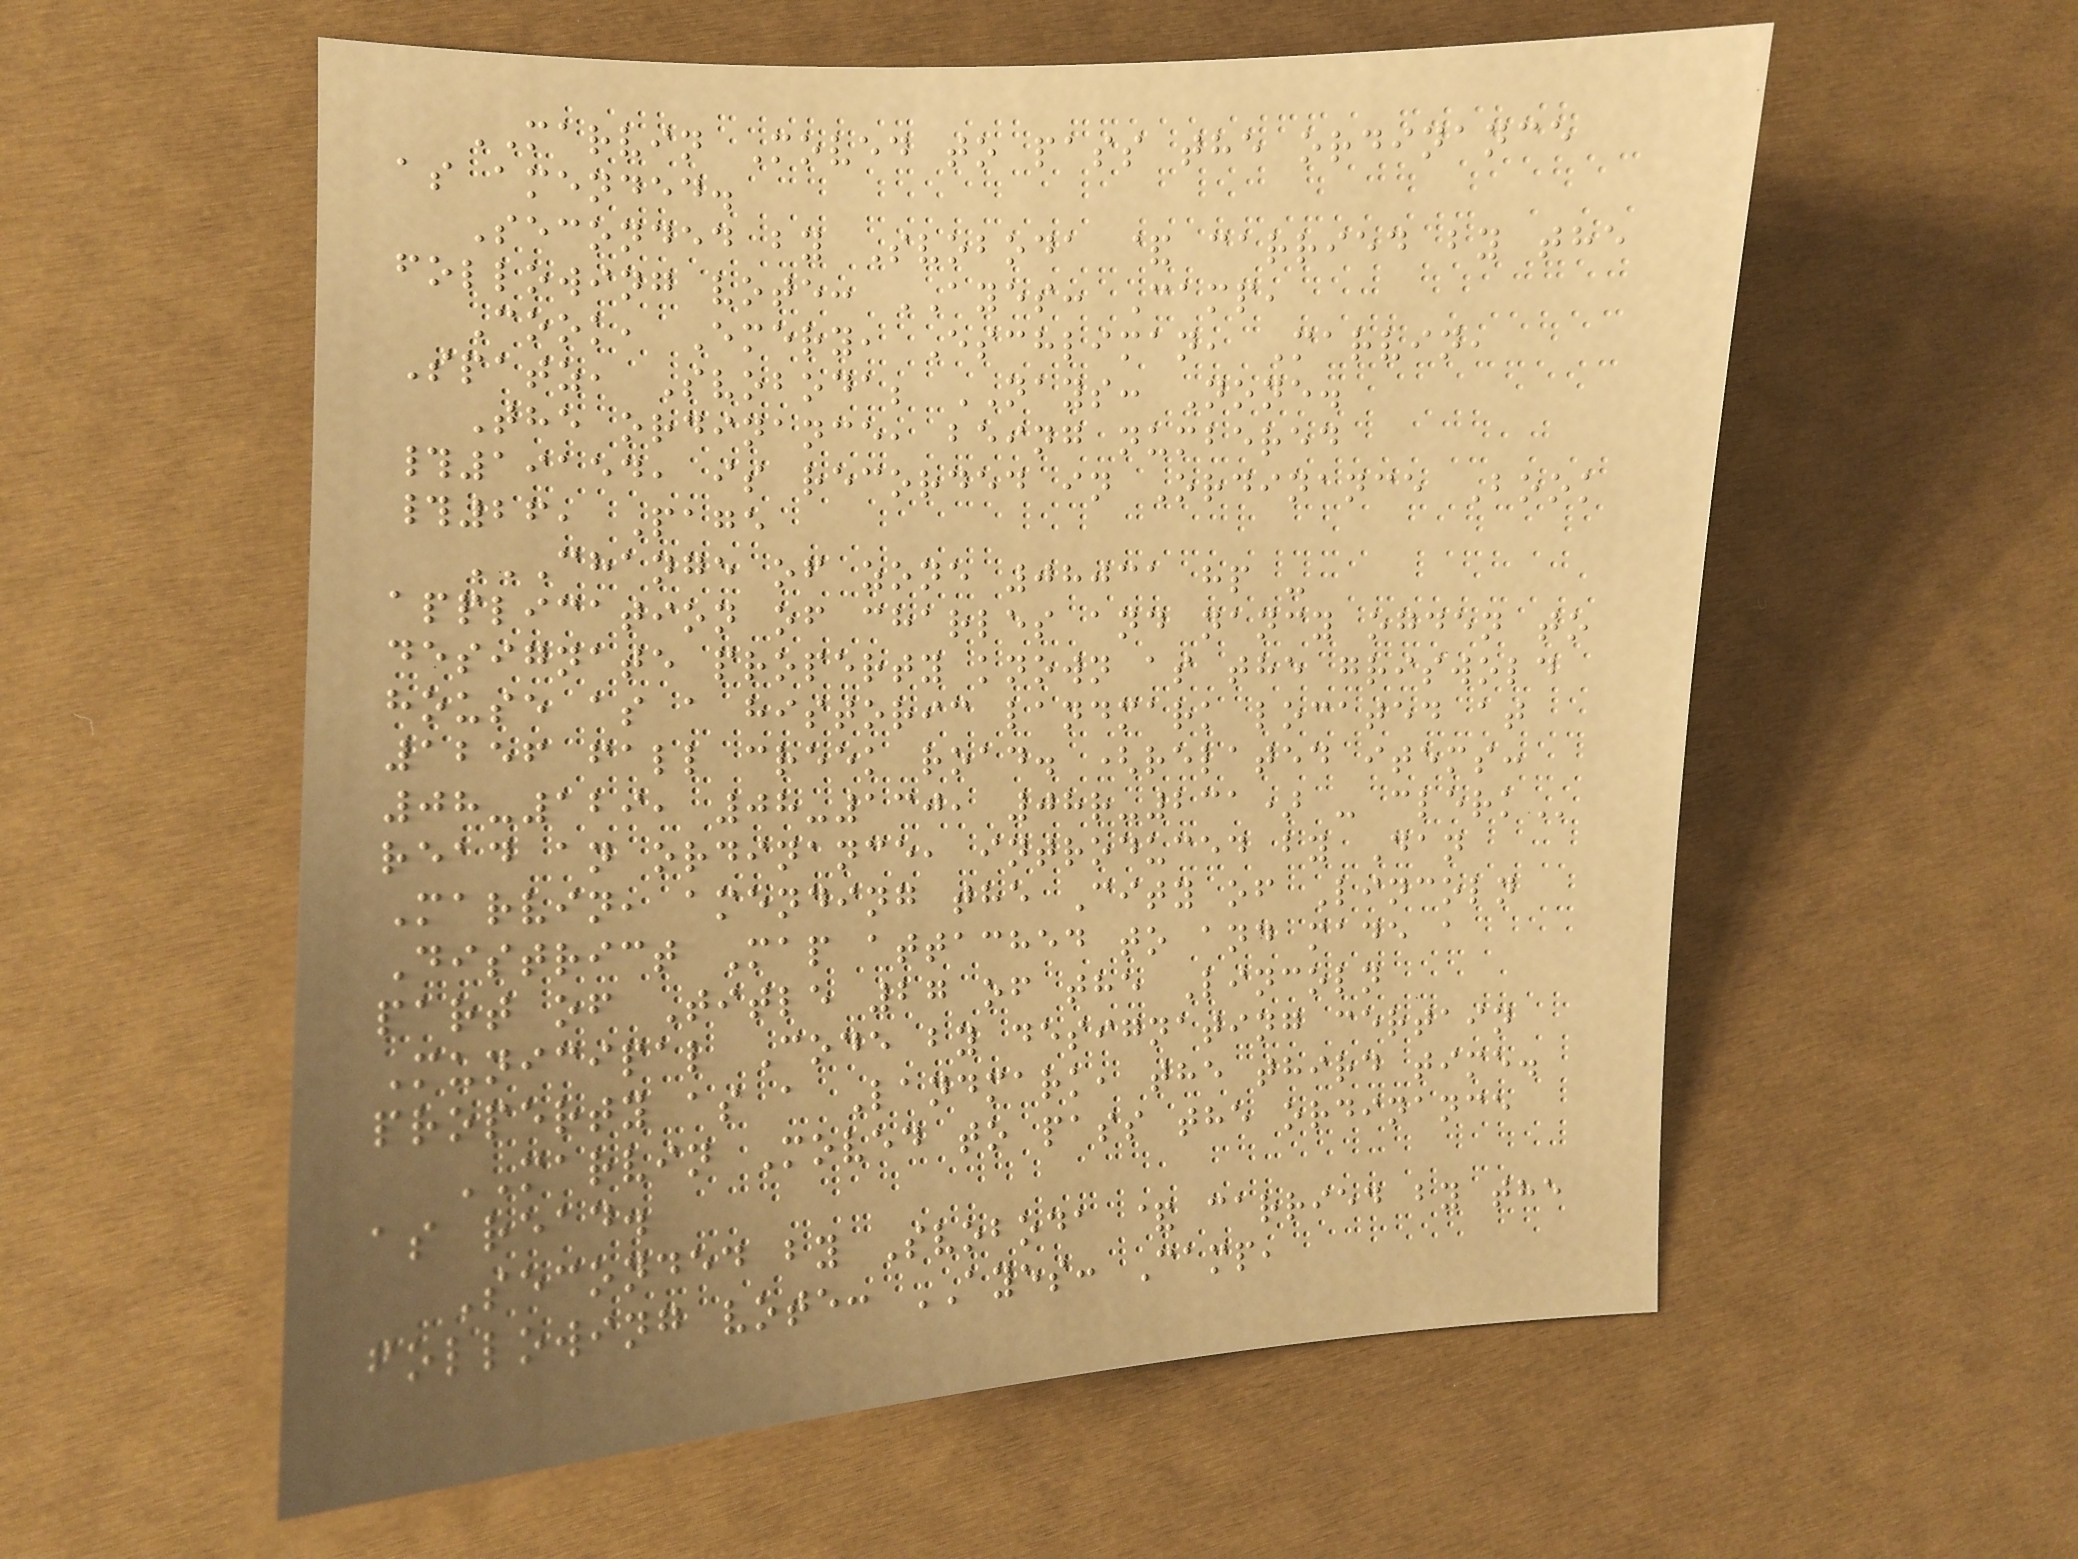MARVIN Moved to pass the ordinance
as amended.
Seconded by Svoboda & carried by the
following vote: AYES: Camp,
Cook, Emery, Eschliman, Marvin,
Spatz, Svoboda; NAYS: None.
The ordinance, being numbered
#19154, is recorded in Ordinance Book
#26, Page
CHANGE OF ZONE 08031 HP -
APPLICATION OF CHARLES AND NANCY OGDEN TO
DESIGNATE PROPERTY KNOWN AS THE GRISWOLD
HOUSE AS A HISTORIC LANDMARK LOCATED AT
1256 FALL CREEK ROAD. (RELATED ITEMS:
08-129, 08-130, 08R-231) - CLERK
read an ordinance, introduced by Dan
Marvin, amending the City of Lincoln
District Map attached to and made a
part of Title 27 of the Lincoln
Municipal Code by designating certain
property as a Landmark, the third time.
MARVIN Moved to pass the ordinance
as read.
Seconded by Svoboda & carried by the
following vote: AYES: Camp,
